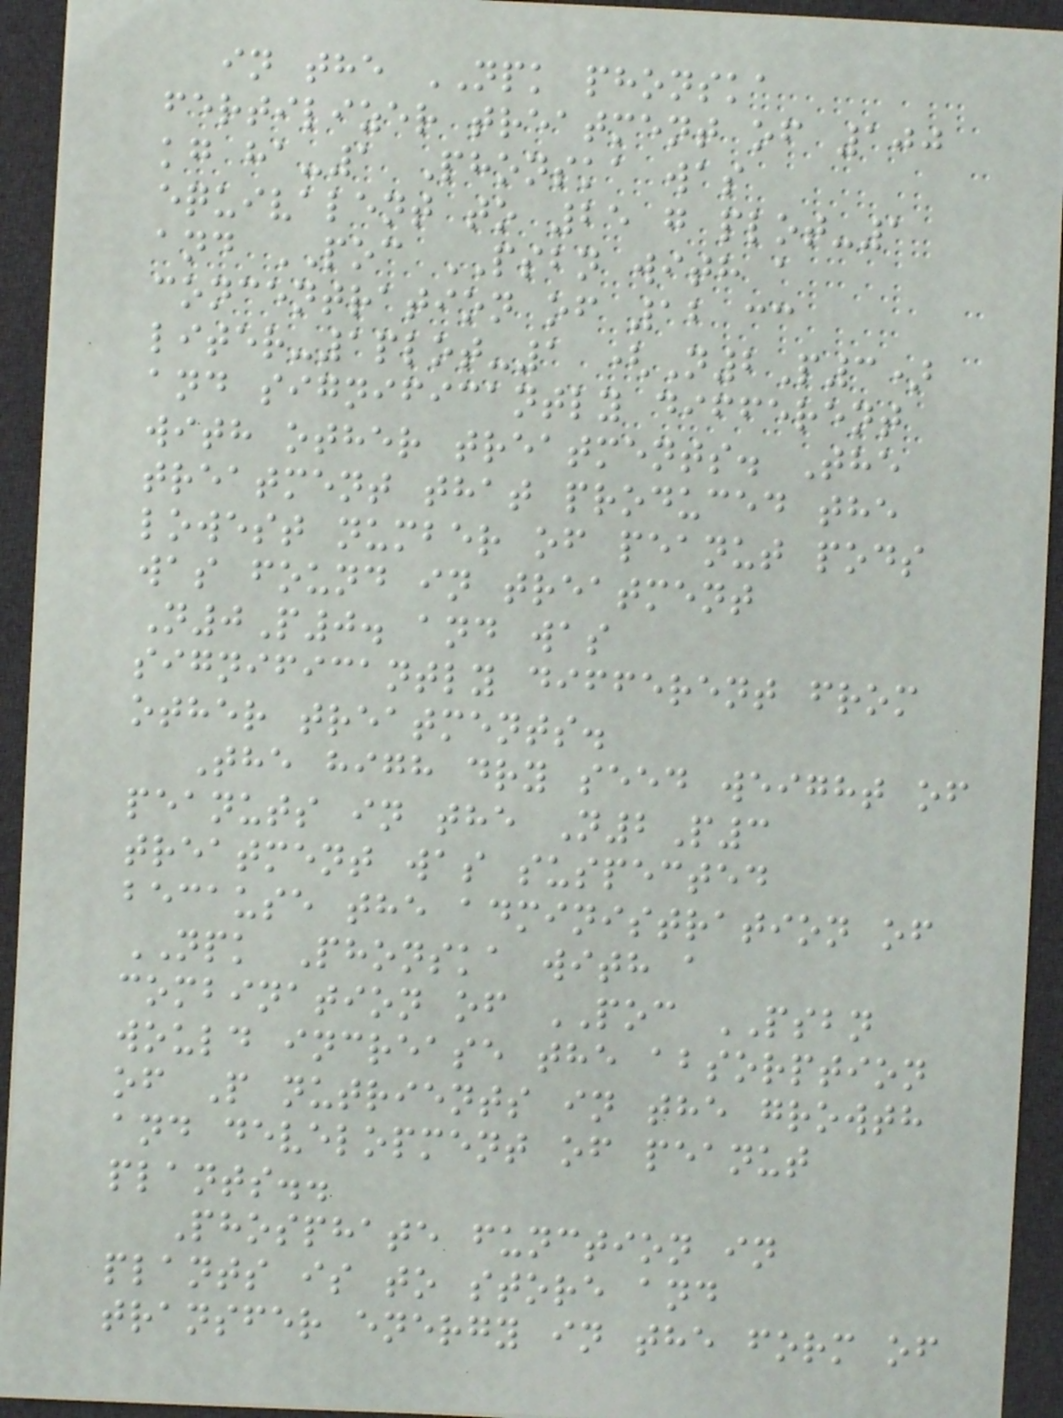in the NPK phonska
fertilizer treatment of 100
kg ha-1 Phonska was
equivalent to 25 g plot-1
and POC PSBN with a
concentration of 12 cc
liter-1plot-1 (N2P3)
and significantly different
with other treatments. The
treatment that produced the
lowest number of peanut pods
was found in treatment
N0P0. and was
significantly different from
other treatments.
The high dry seed weight of
peanuts in the N2P3
treatment was suspected
because the administration of
NPK Phonska with a
combination of POC PSBN
would increase the absorption
of P nutrients in the growth
and development of peanut
plants..
Phosphate function in
plants is to store and
transfer energy in the form of
